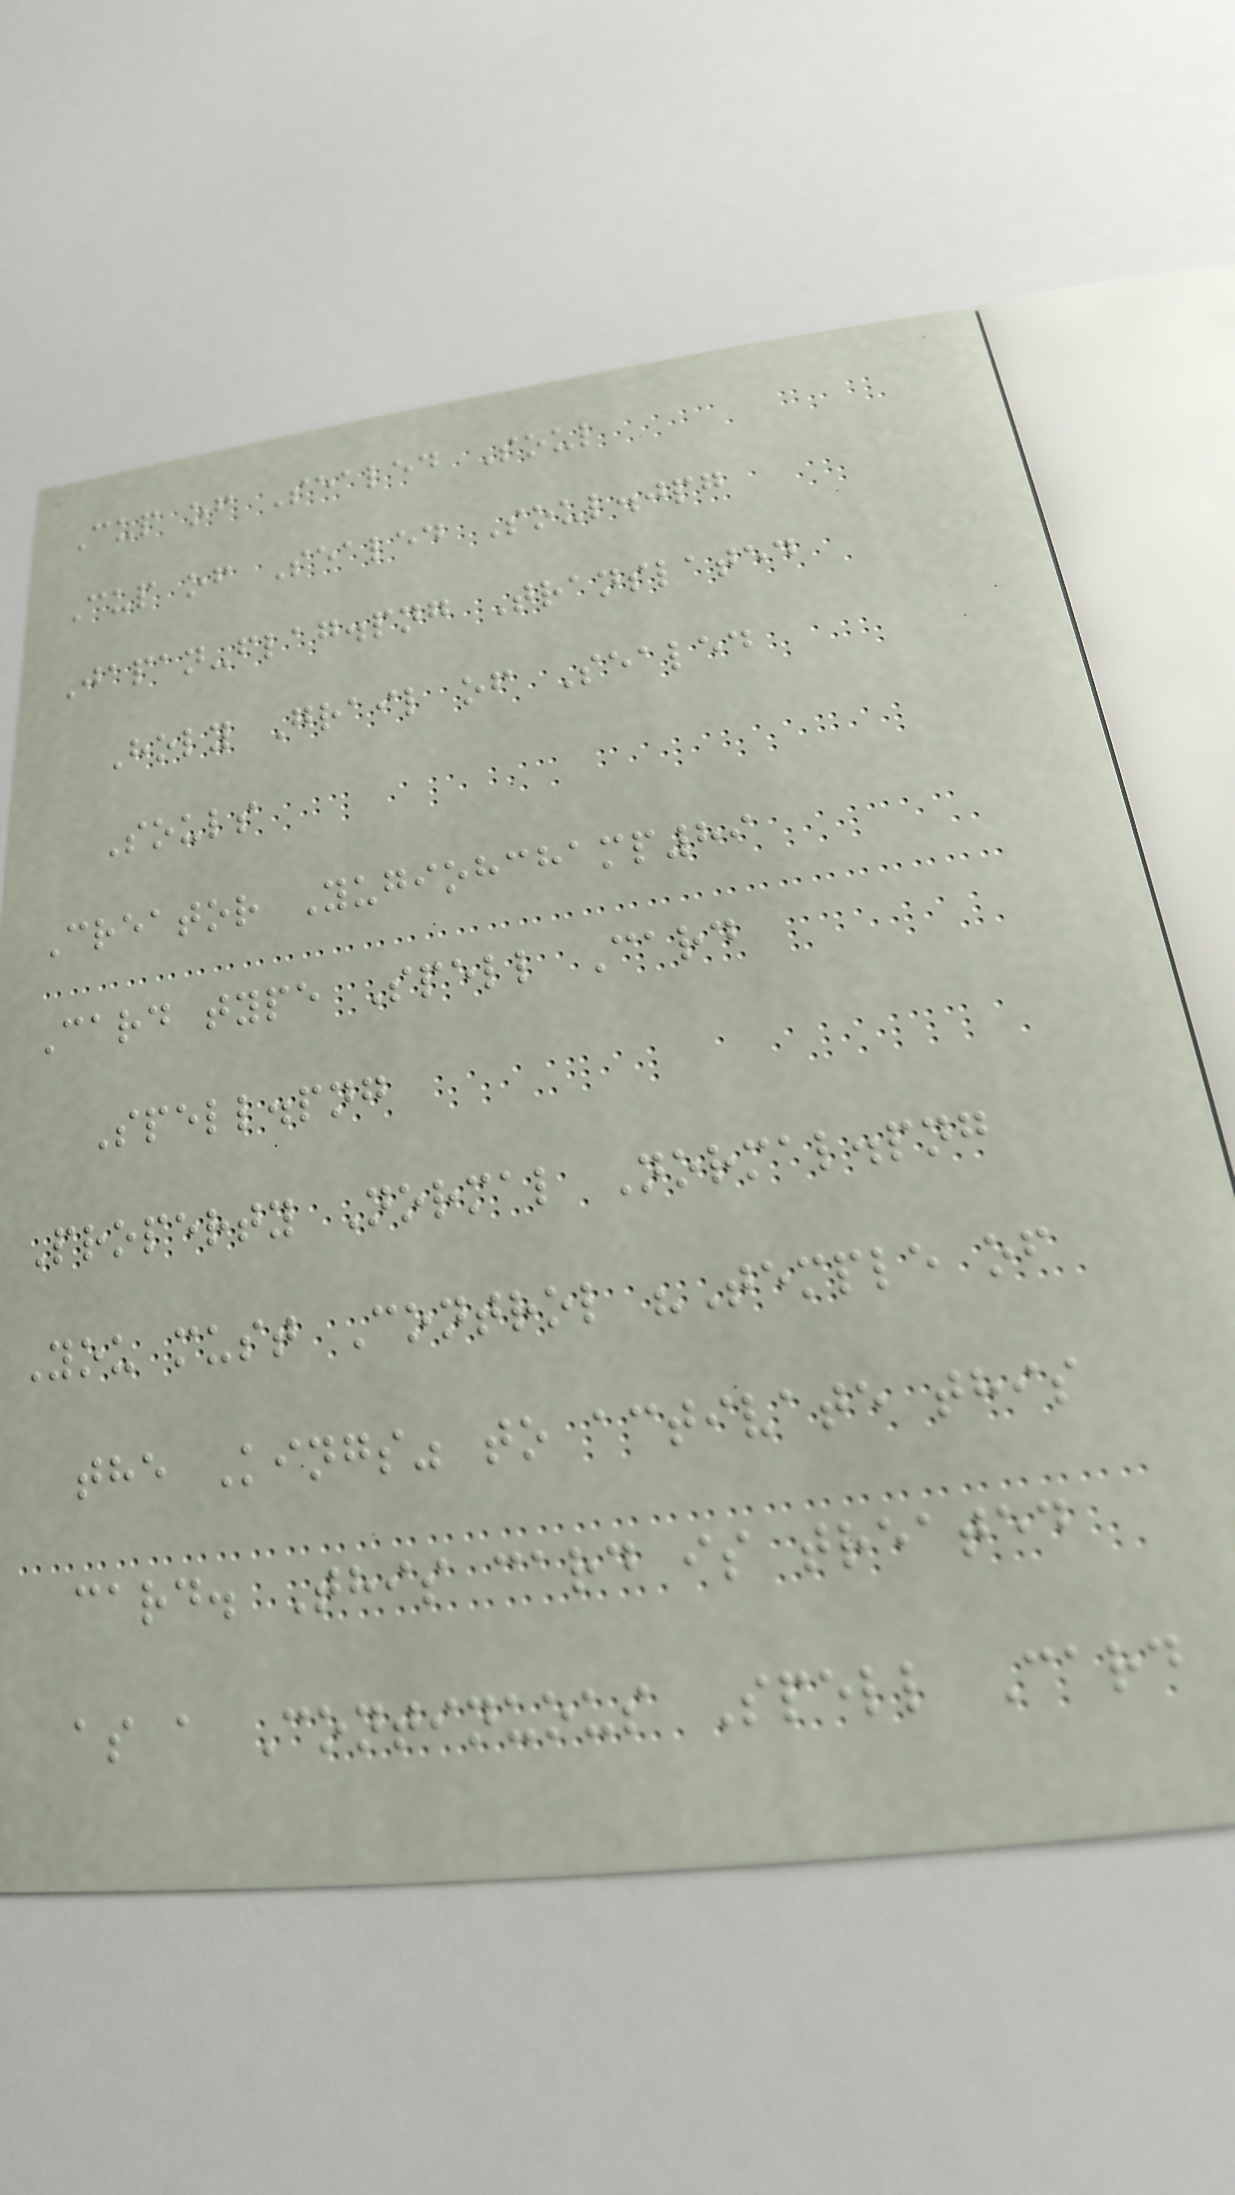Cup of Sealed Soul
Cup of Sealed Soul.jpg
Japan-flag.png Translated
Holy Grail of Sealed
Souls
Creator Yugiohchamp89
Card type Spell Card
Spell.png
Property Normal Normal.png
You must Control "Temple of
the Kings" to activate this
card. This card is treated
as a Continuous Spell Card
